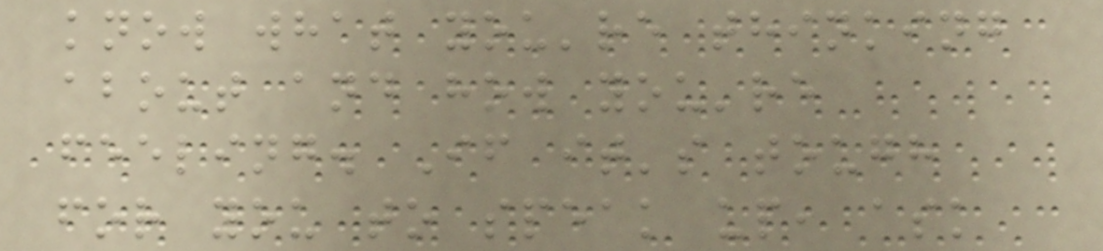know what you're thinking
about and how you're
feeling. If it's tough
for you to speak up, ask
